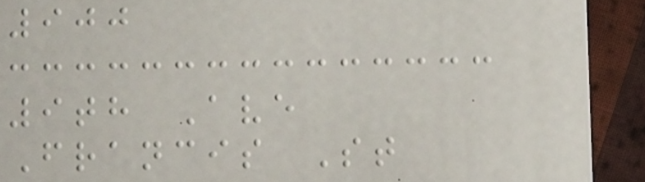900
9th Ave
Francis St
